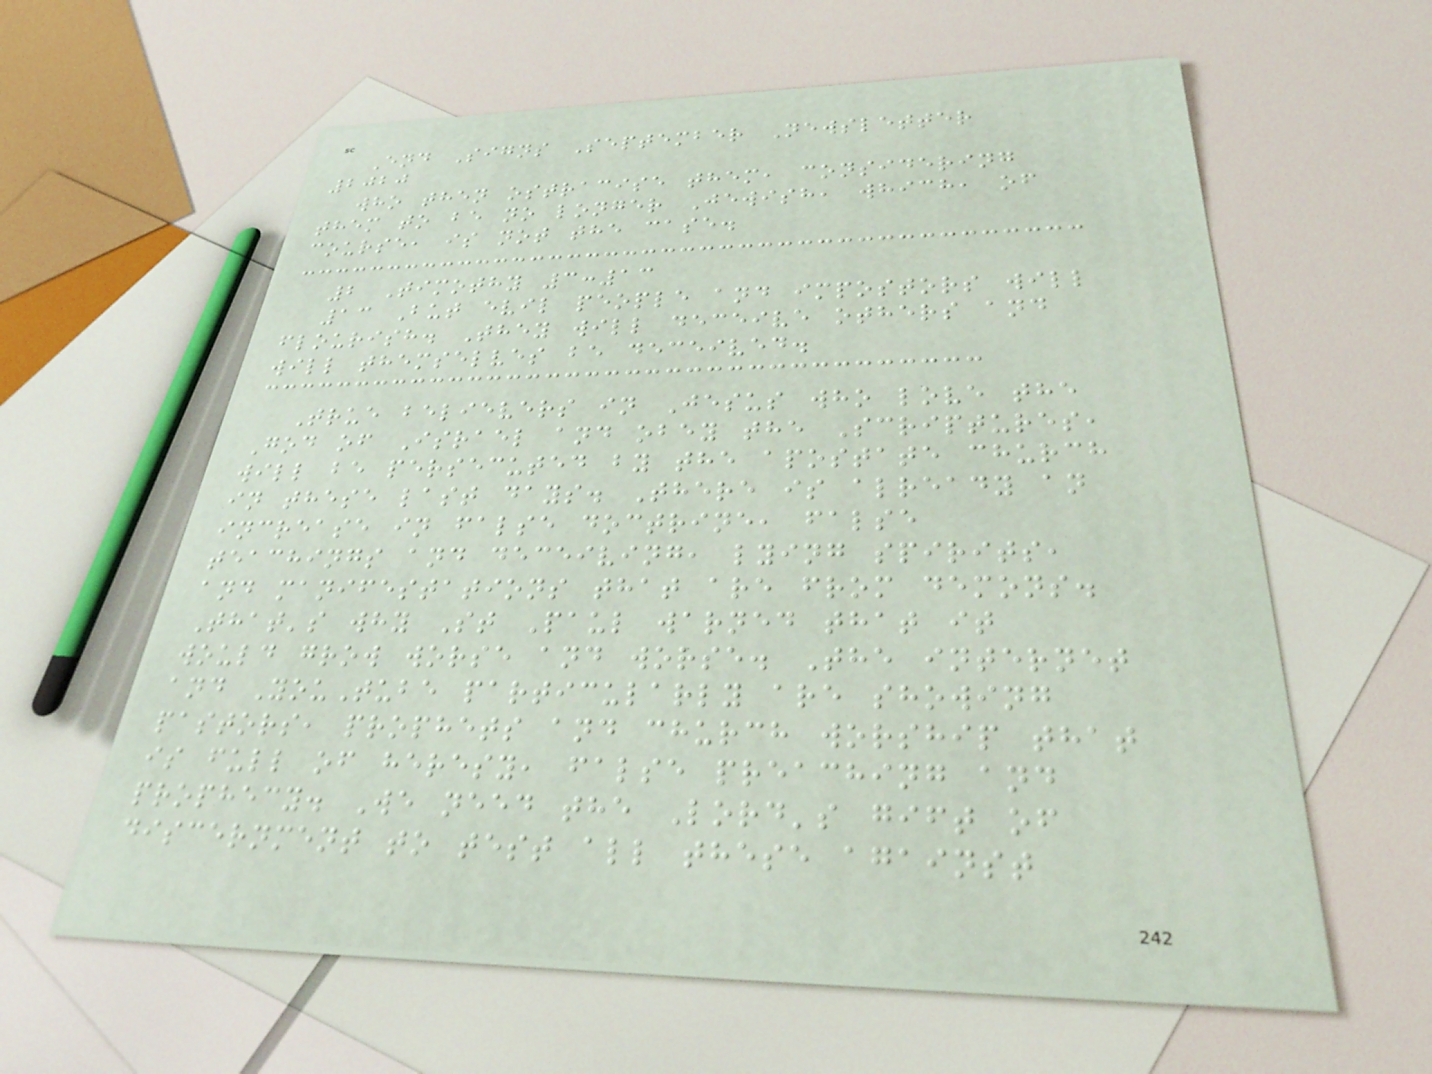End Signs September Newsletter
2020
who then ostracise them, considering
them to be no longer Jewish, which, of
course, is not the case.
2 Timothy 3:13
13 But evil people and impostors will
flourish. They will deceive others and
will themselves be deceived.
True believers in Jesus who love the
God of Israel and obey the Scriptures,
will be persecuted by the apostate church
in these last days. There is already an
increase in false doctrine, false
teachings and deceiving, lying spirits,
and manifestations that are from demons.
That's why St Paul warned that it
would grow worse and worse. The internet
and YouTube particularly are showing
pastors, prophets and church worship that
is full of heresy, false preaching and
prophecy. We need the Lord's gift of
discernment to test all these against
